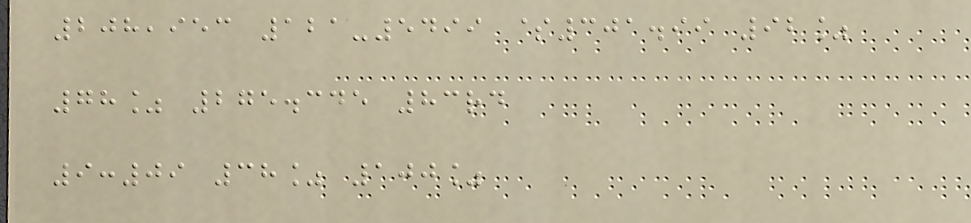208,953 121-5499 $301.99 92%
78% 275.345 83rd
9:09 38% 100%
